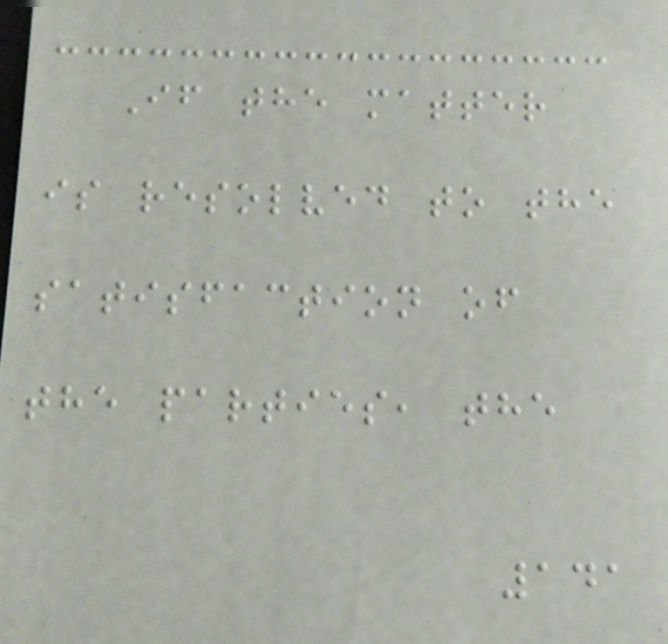If the matter
is resolved to the
satisfaction of
the parties, the
141
